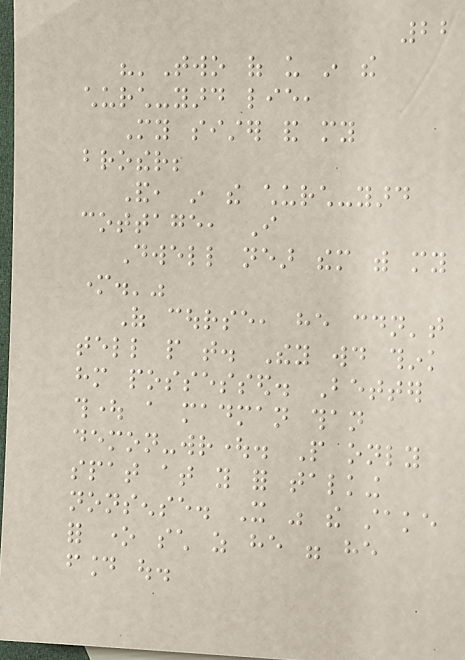22
"'Two of us in the
church-yard lie,
My sister and my
brother;
And, in the church-yard
cottage, I
Dwell near them with my
mother.'"
Of course, he couldn't
tell people that. They would think
him possessed. Better
thought a madman than
demon-wrought. People only
spat at you for talking
nonsense. It was the stake
for one such as he were he
found out.
